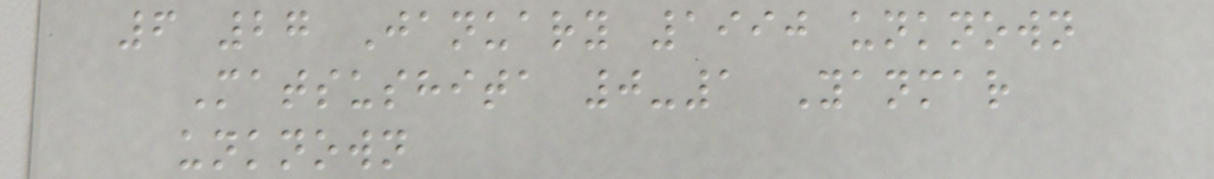6 27 January 1990 unknown
Matsushita 0-1 Yanmar
unknown
